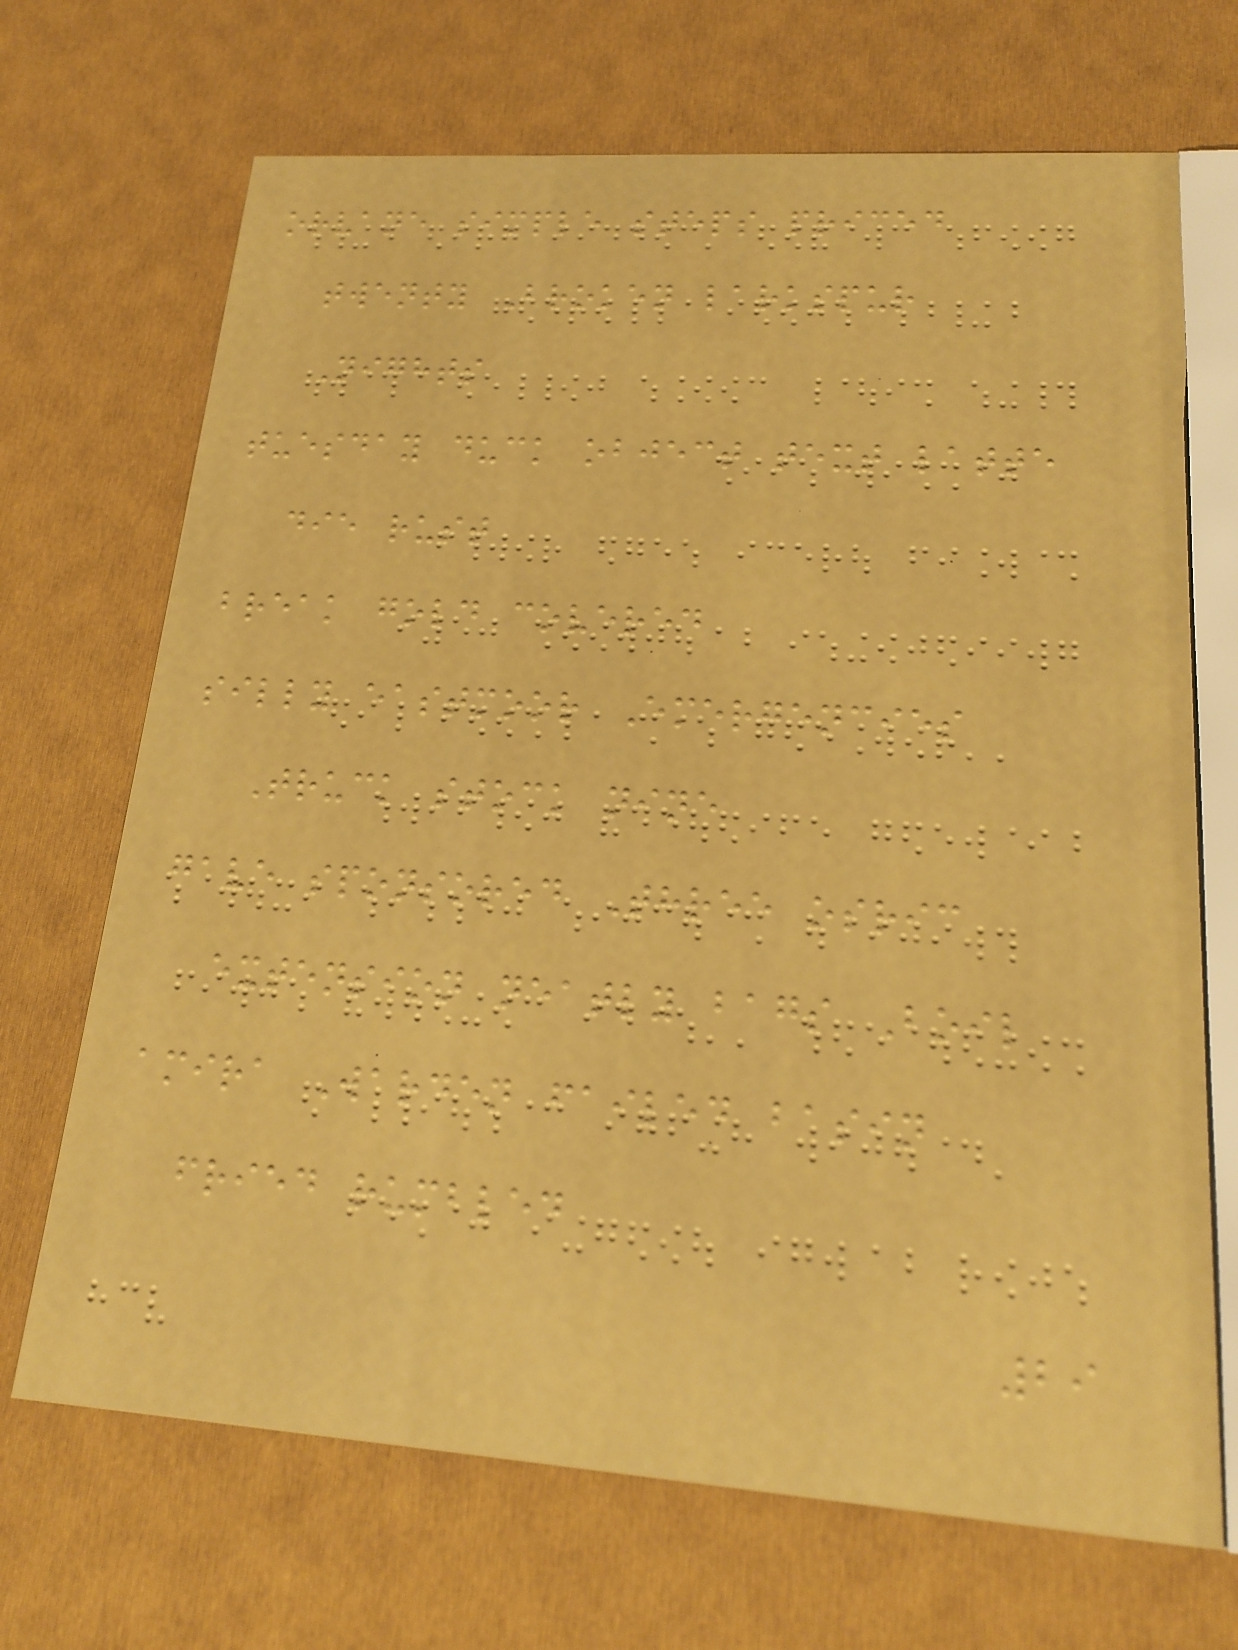orvane simple steps priced
twenty Broken larkspur
Nights
tuesday duck object text latte
die rust
break gold covered
silly eastmoor Emergencies
Truck stock nine
gave sponsored Three osric
extension neatly bags Boil
amira Warden failed basin
fried rumbled
29
